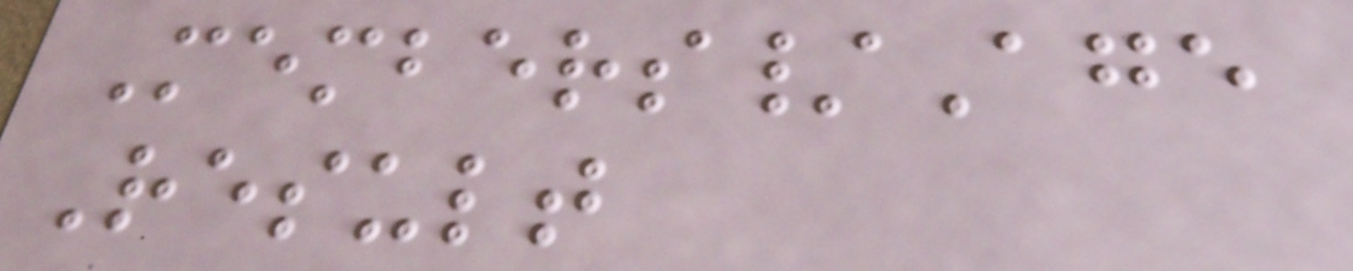Members/Age
Result
